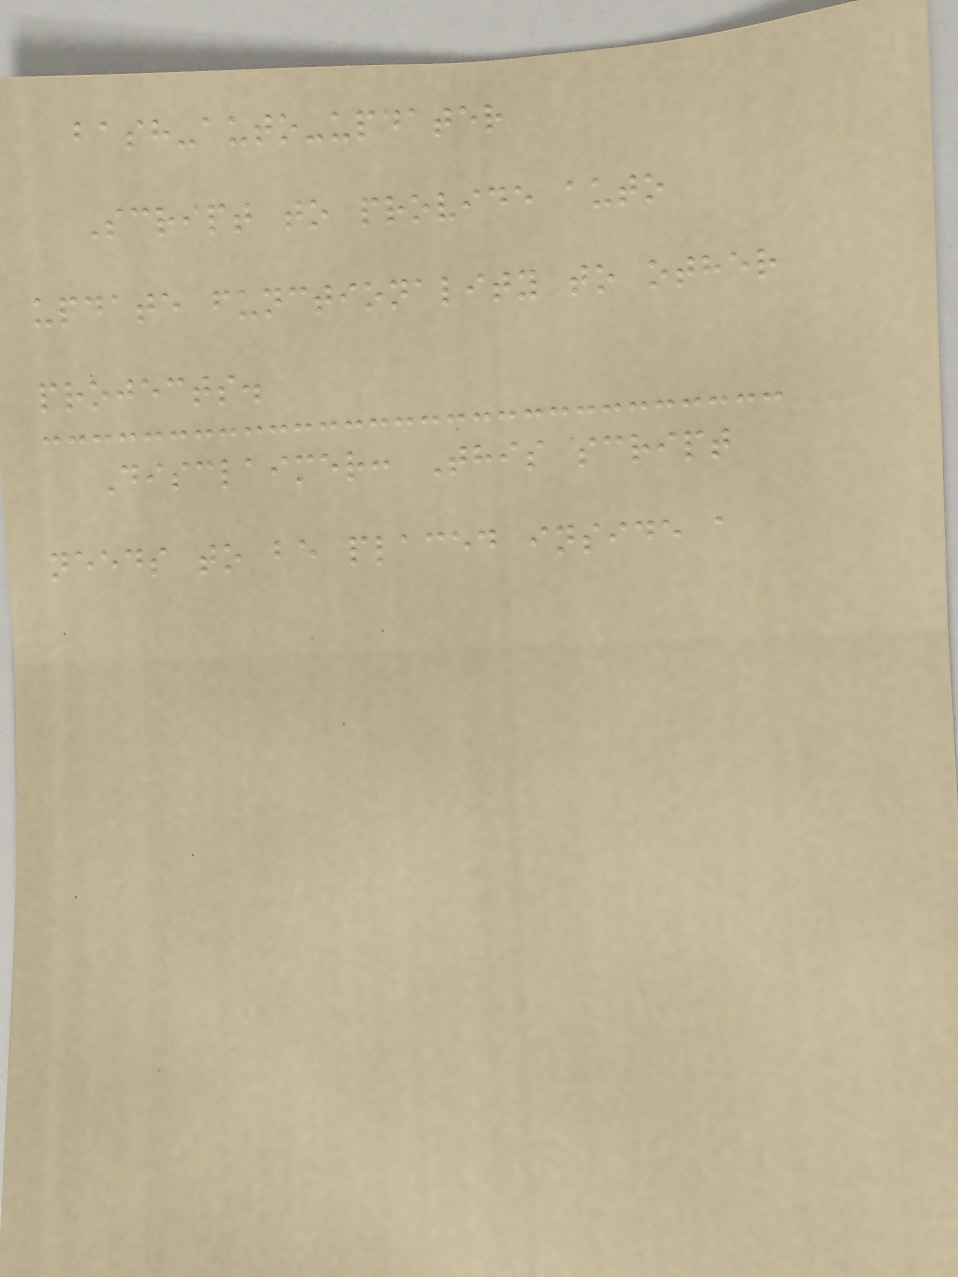bash-auto-updater
Script to provide auto
update functionality to other
projects.
Disclaimer: This script
needs to be placed inside a
